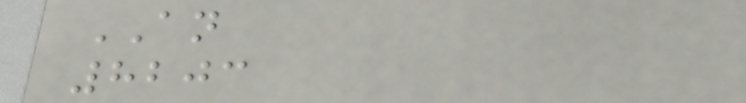AN
8203
